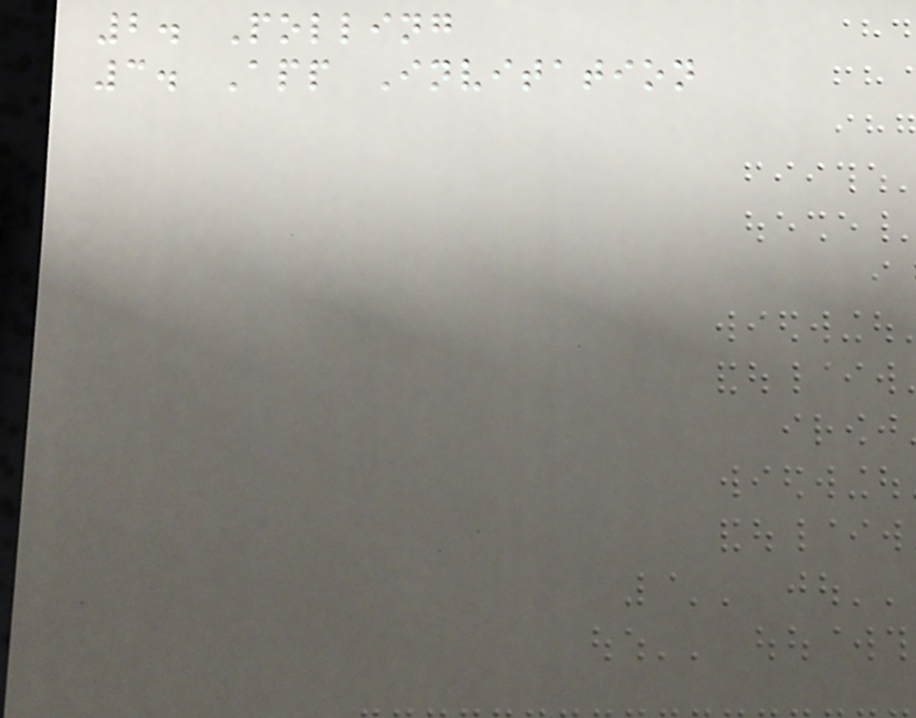2. Polling
3. App Invitation
